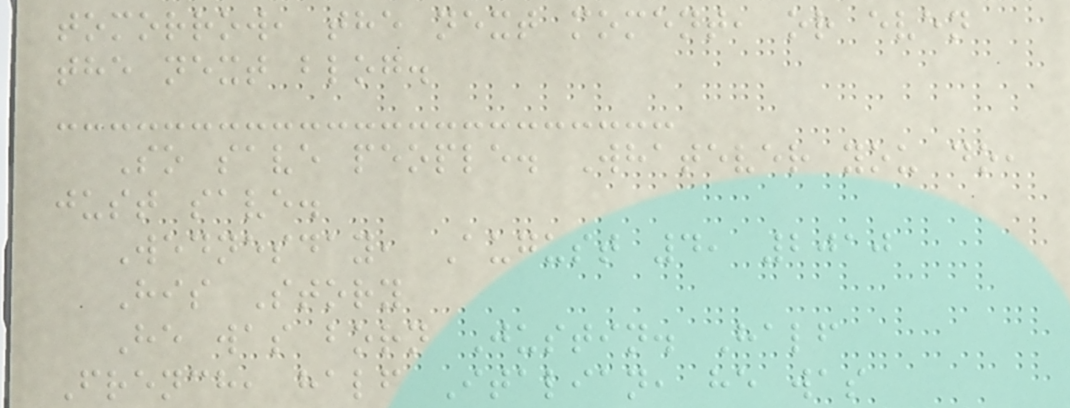tomorrow, the next moment, or even
the next blog.
So save people. Whatever you do,
just save.
Wednesday, August 4, 2010
His Story
He was born Justin. Half
French, half Italian, he was
